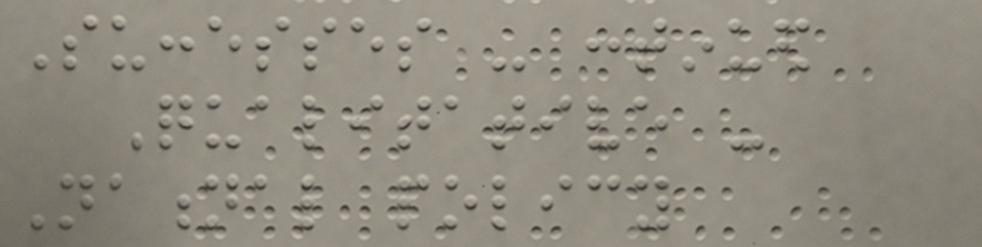Successes - continued
Qualitative -
National policy
